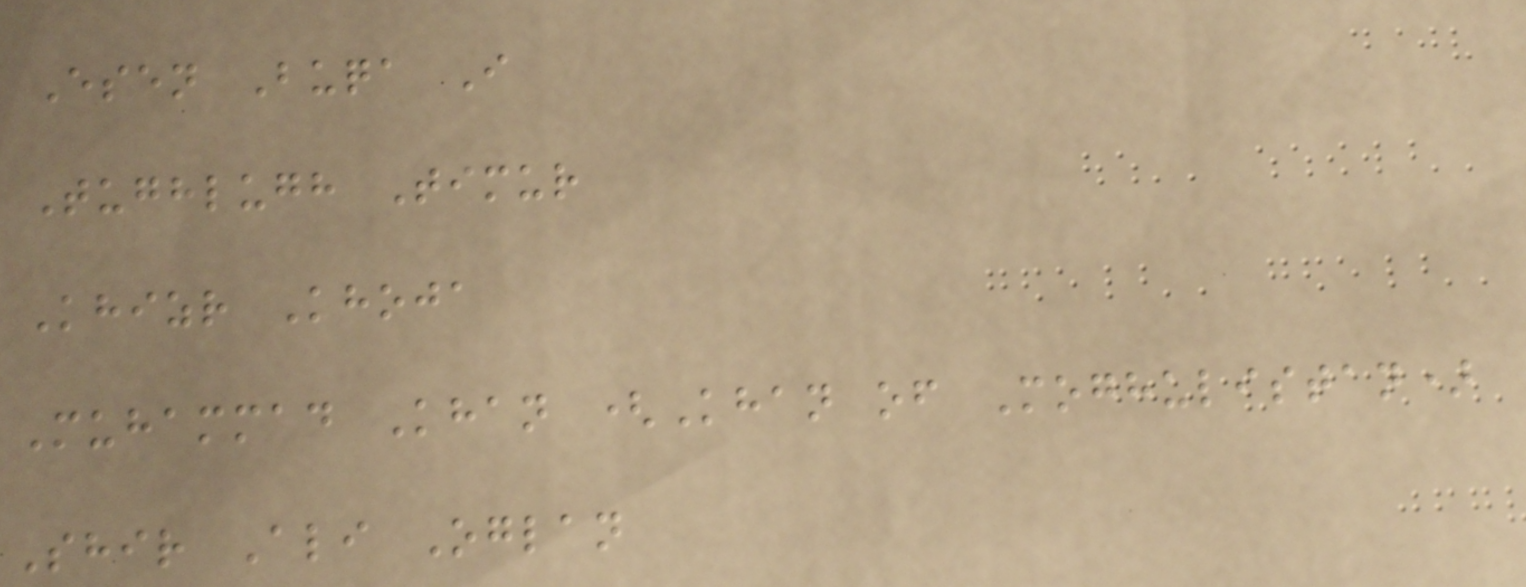Esen Buqa I
Tughlugh Timur
Khizr Khoja
Muhammad Khan (Khan of Moghulistan)
Shir Ali Oglan
